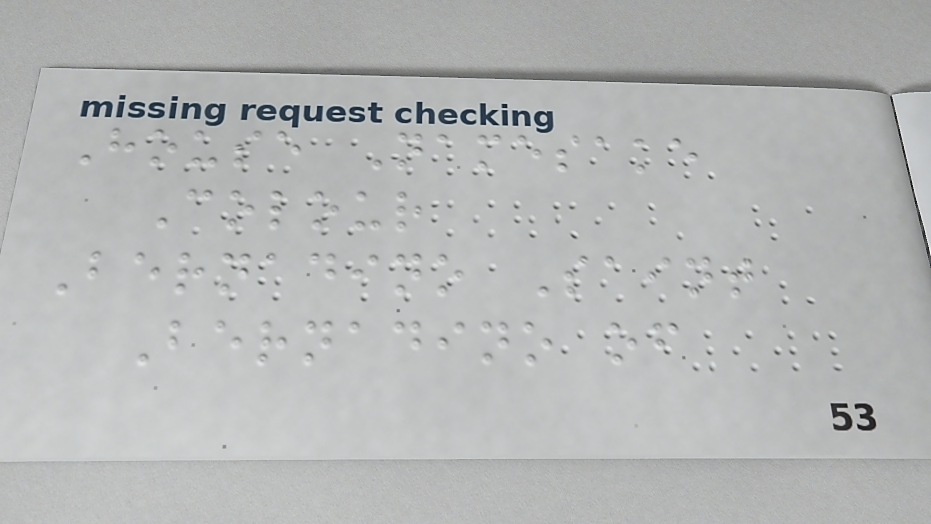House Namesake
Colour
Bernadino Saint
Bernadino of
